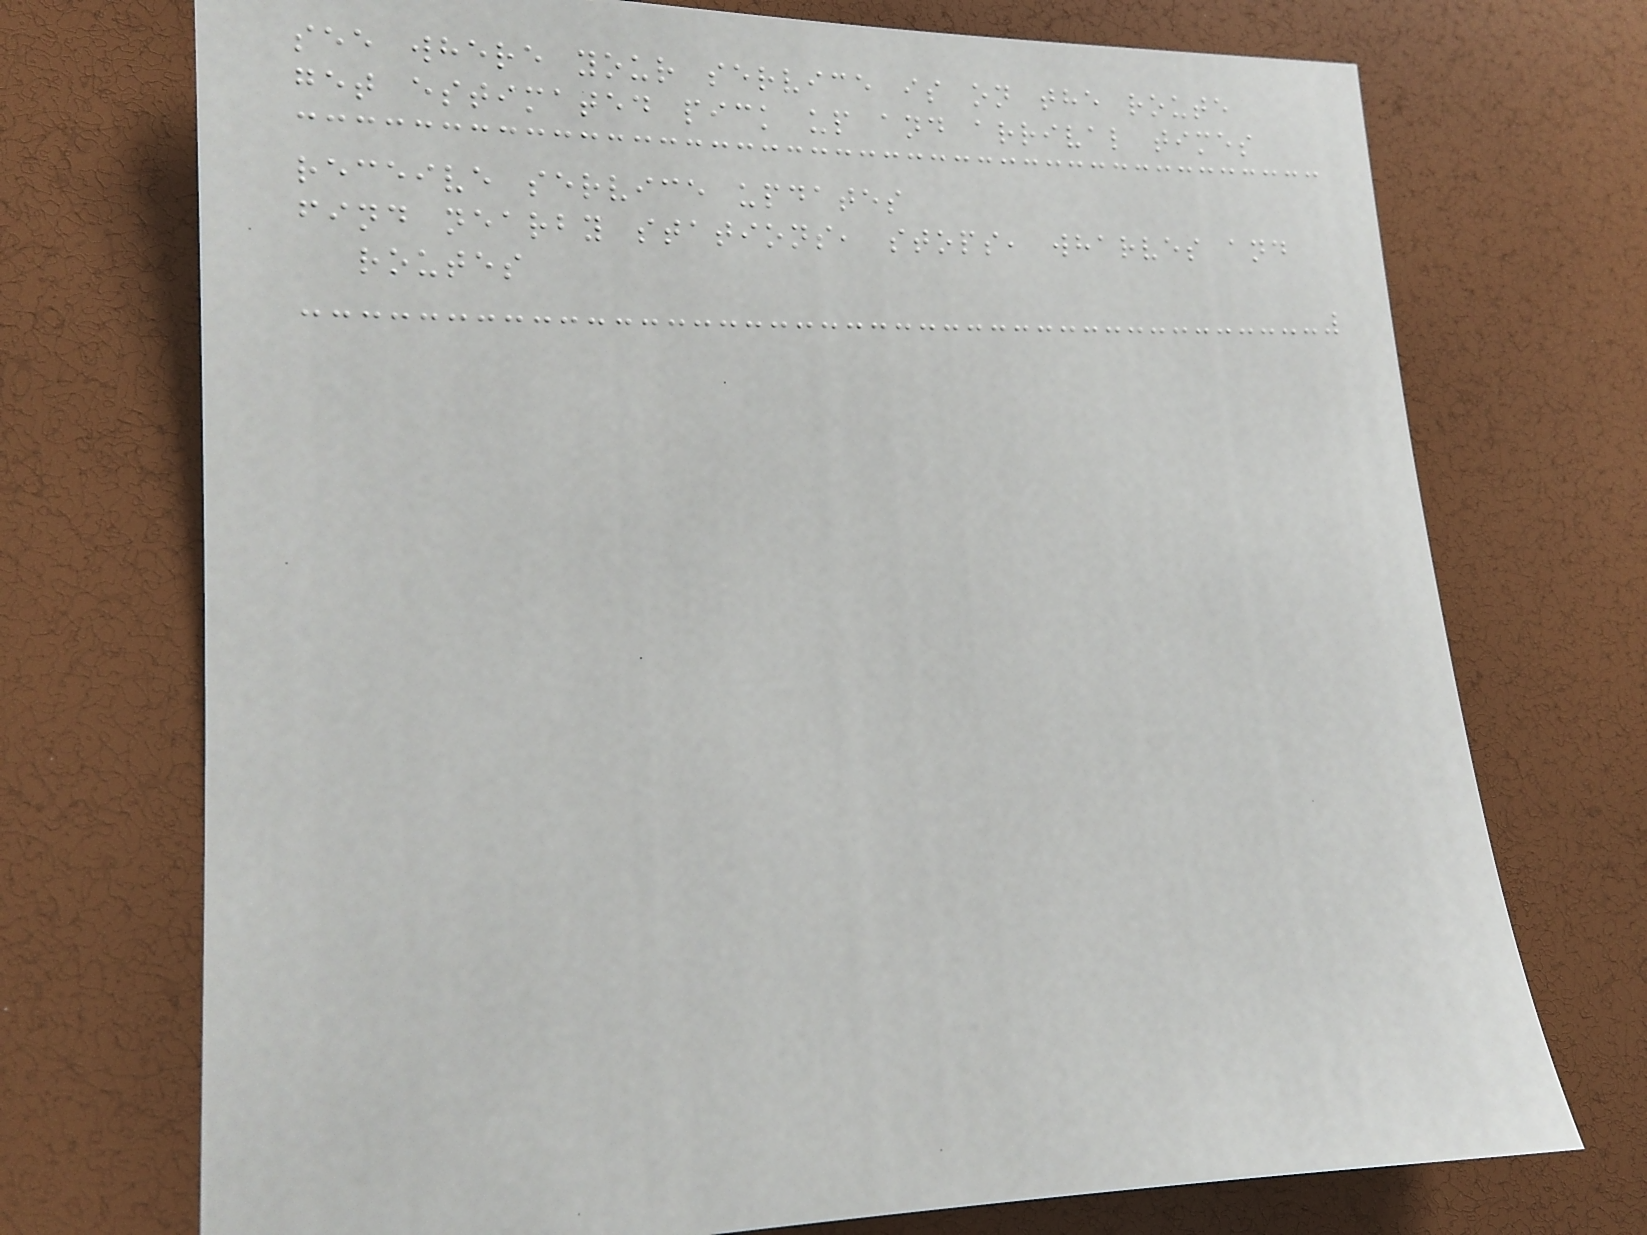see where your service is on the route
get estimated pick up and arrival times
receive service updates
find nearby stations, stops, wharves and
routes
